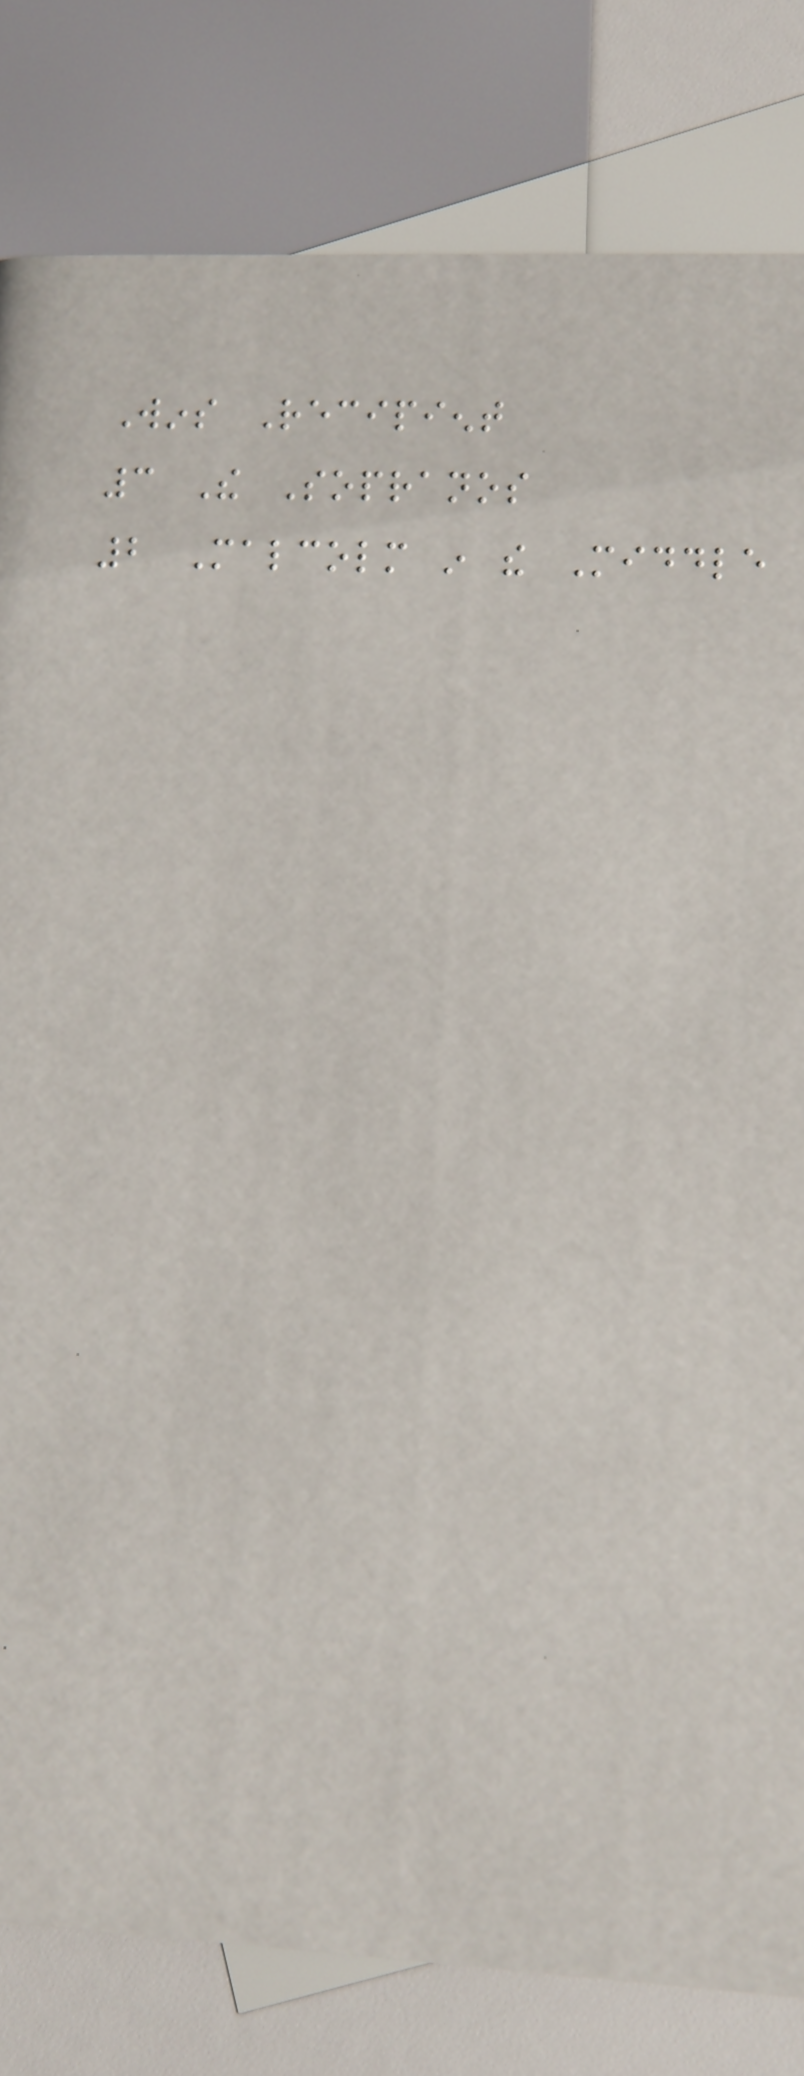Wins Recipient
3 The Sopranos
2 Malcolm in the Middle
